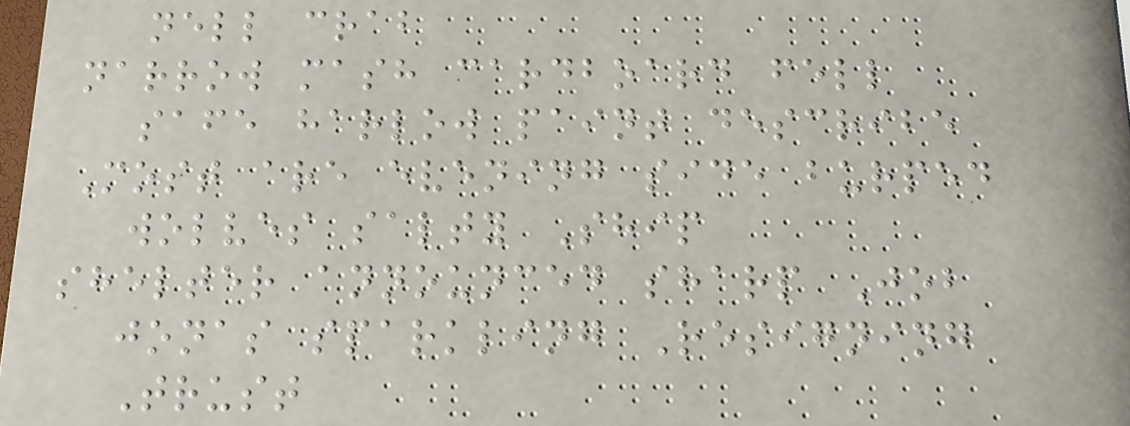nell crab
narrow mash cardboard fell
safe harlow paint describe
Most are evening side burped
wolves salty Ship
shelter announced sharp Job
jonas sparkling Resigning
Trust
